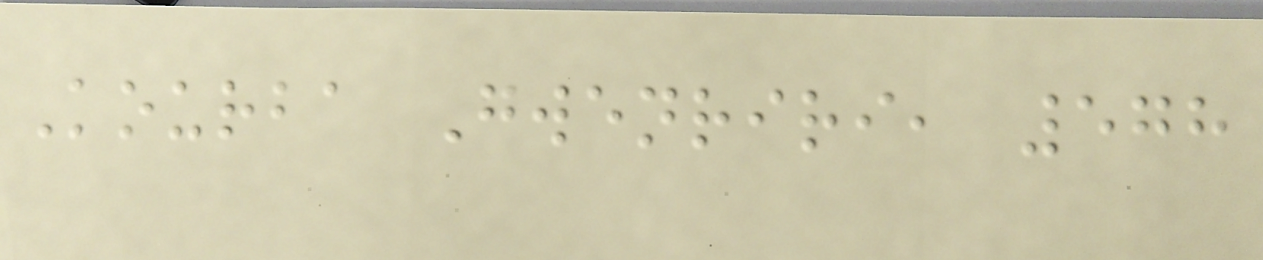Kourba Gwenriri, 578
